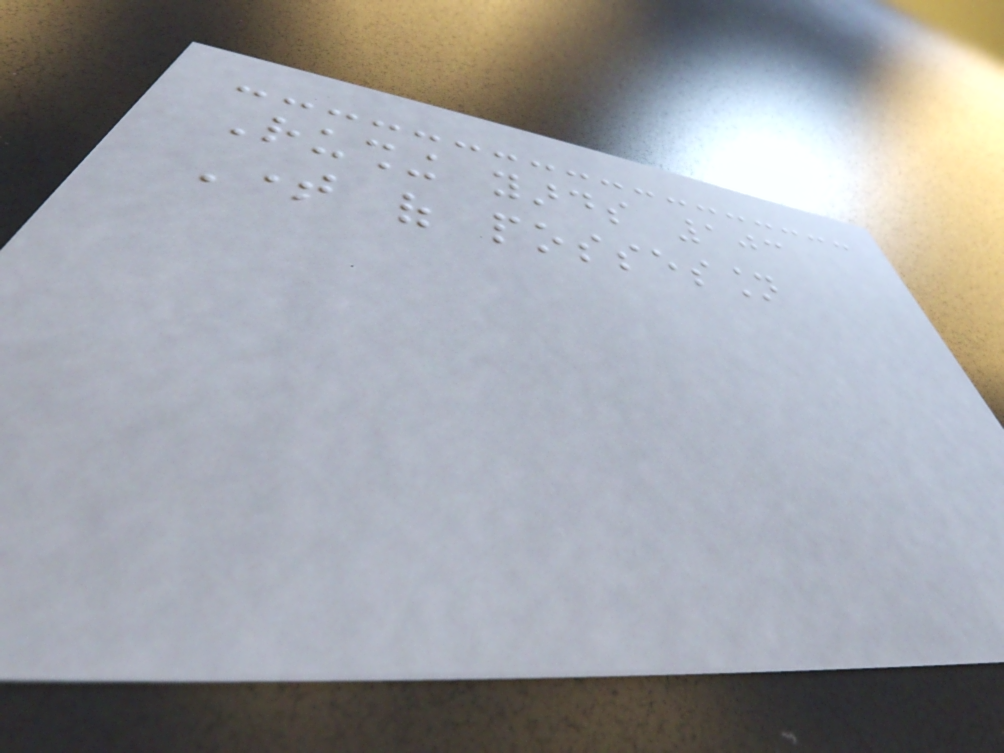Rushing yards 103
Time of possession
